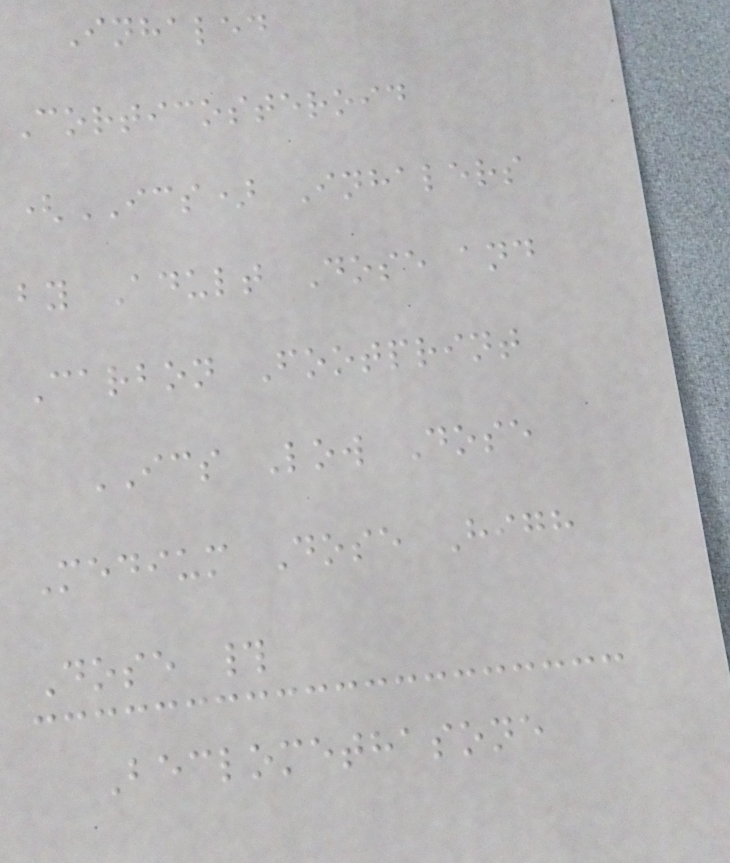Inhaled
Corticosteroid
(ICS) Inhalers
by Adult Dose and
Carbon Footprint
ICS Low Dose
Medium Dose High
Dose #
Beclomethasone
